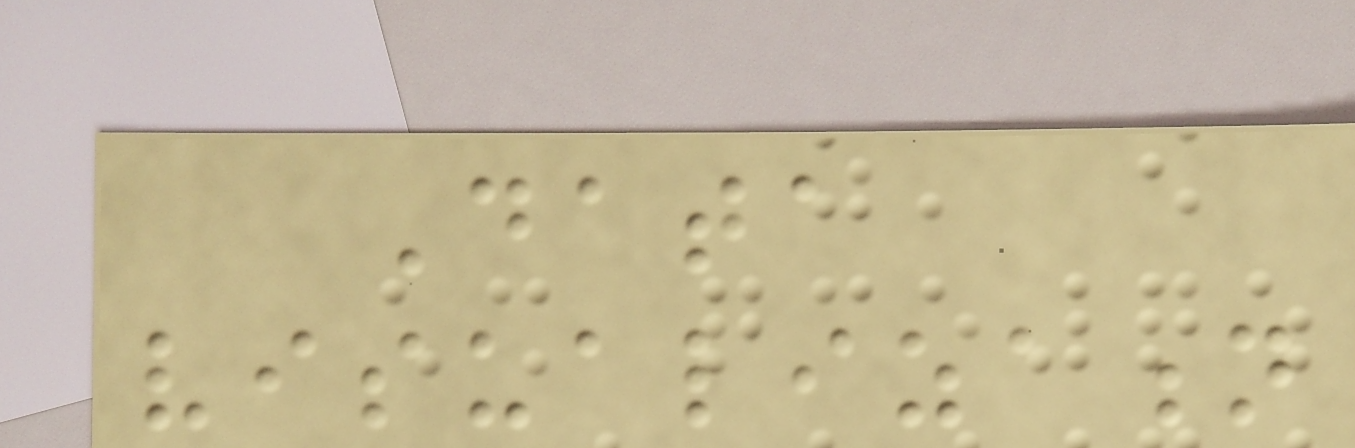Data
visualization
